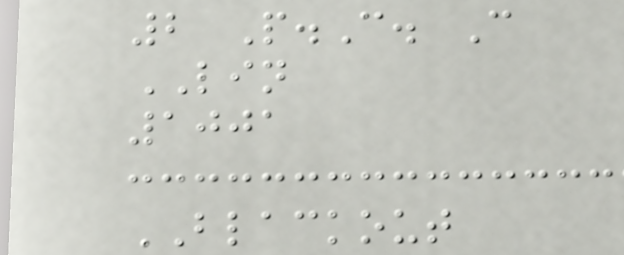2 P.C. C
LIN
1001
BLACKOUT
